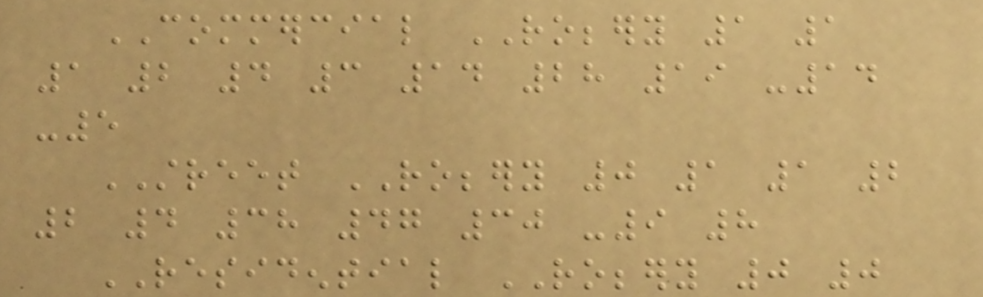COMMERCIAL ROBBERY 1 1
1 2 4 3 14 28 19 -14
-5
STREET ROBBERY 0 1 1 2
2 4 38 47 30 -9 8
RESIDENTIAL ROBBERY 0 0
